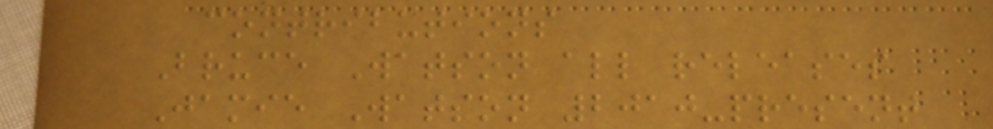contributions
Bruce Watson all releases
Jamie Watson 2010-present
